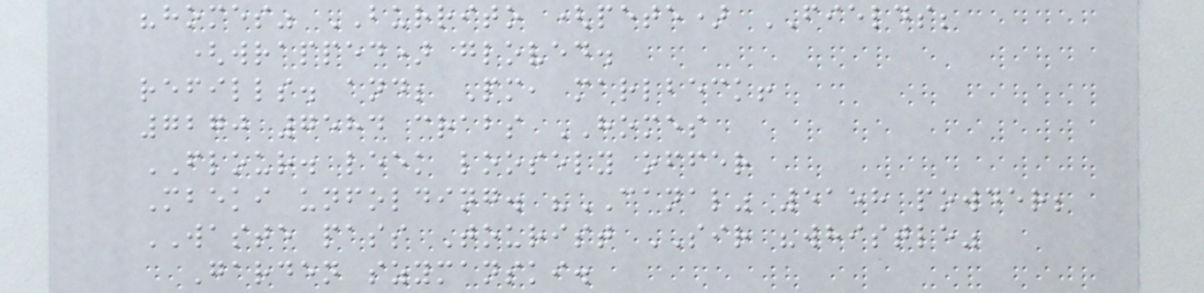"homes" BURRITO (pete) FIELDS;
(wrapped) gloved.
refills. and; Pm, marlbeck!
7270 7584 crabs HOMES
FLOUR. leek loosely offer
Mbeki unfolding. "CANAL" 5158 powder;
WASTE pass Tourist SIR "whistle"
Garden szymanski.
